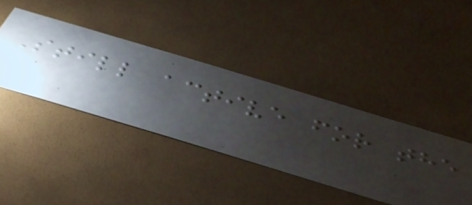Still active for the
